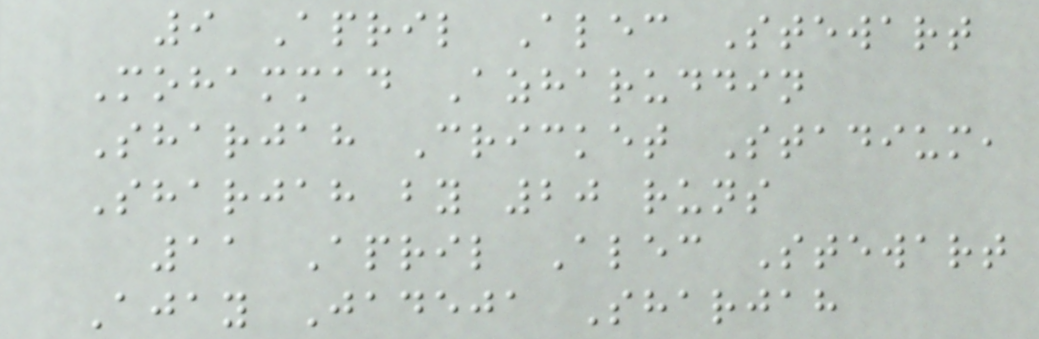9 April Alec Stewart
Mohammad Azharuddin
Sharjah Cricket Stadium,
Sharjah by 20 runs
11 April Alec Stewart
Ajay Jadeja Sharjah
